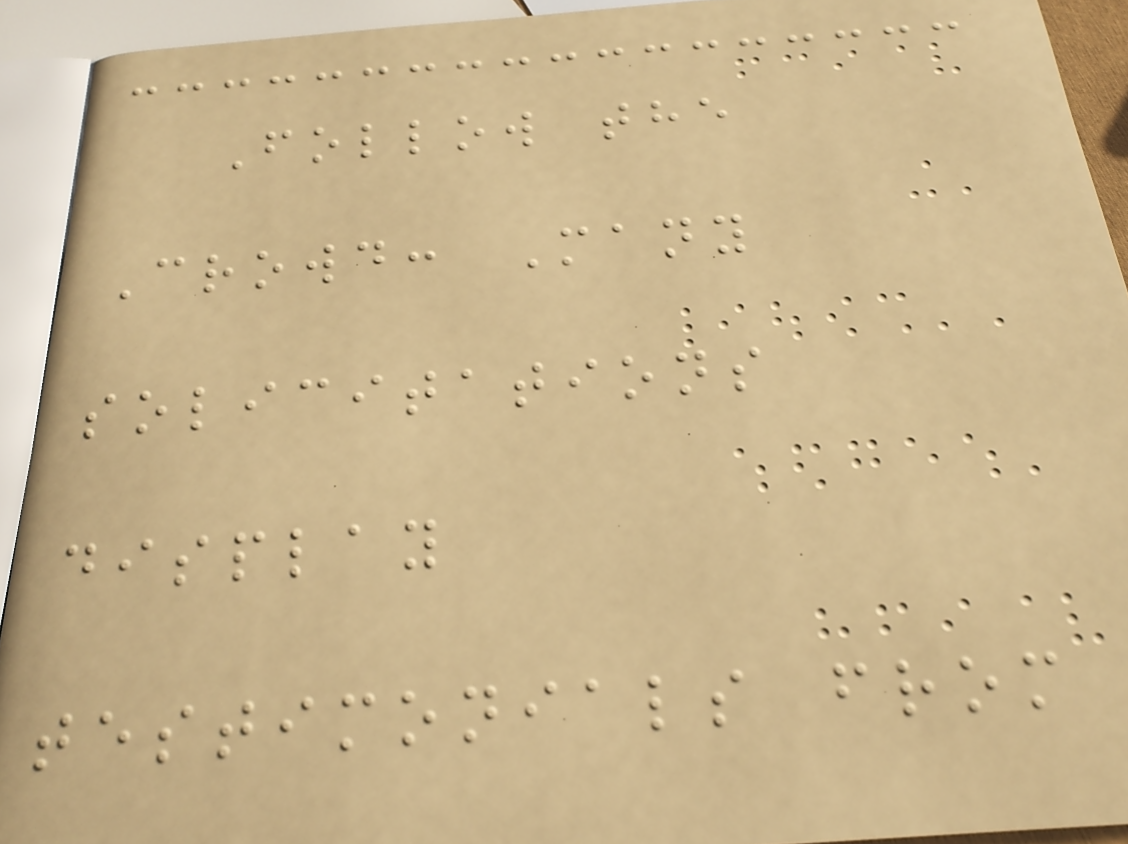Follow the
Crowd: Many
solicitations
display
testimonials from
